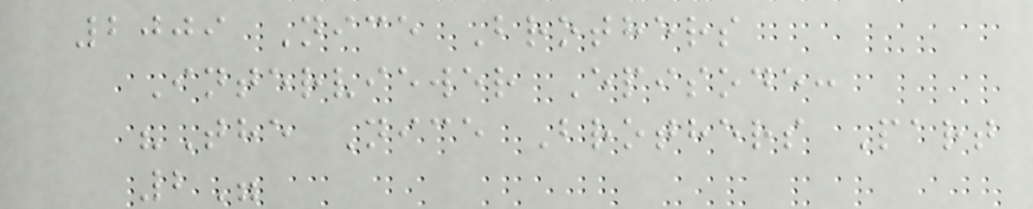2009 Nice Brothers
Interviewer Episode:
"The Nice Brothers Part
2"
